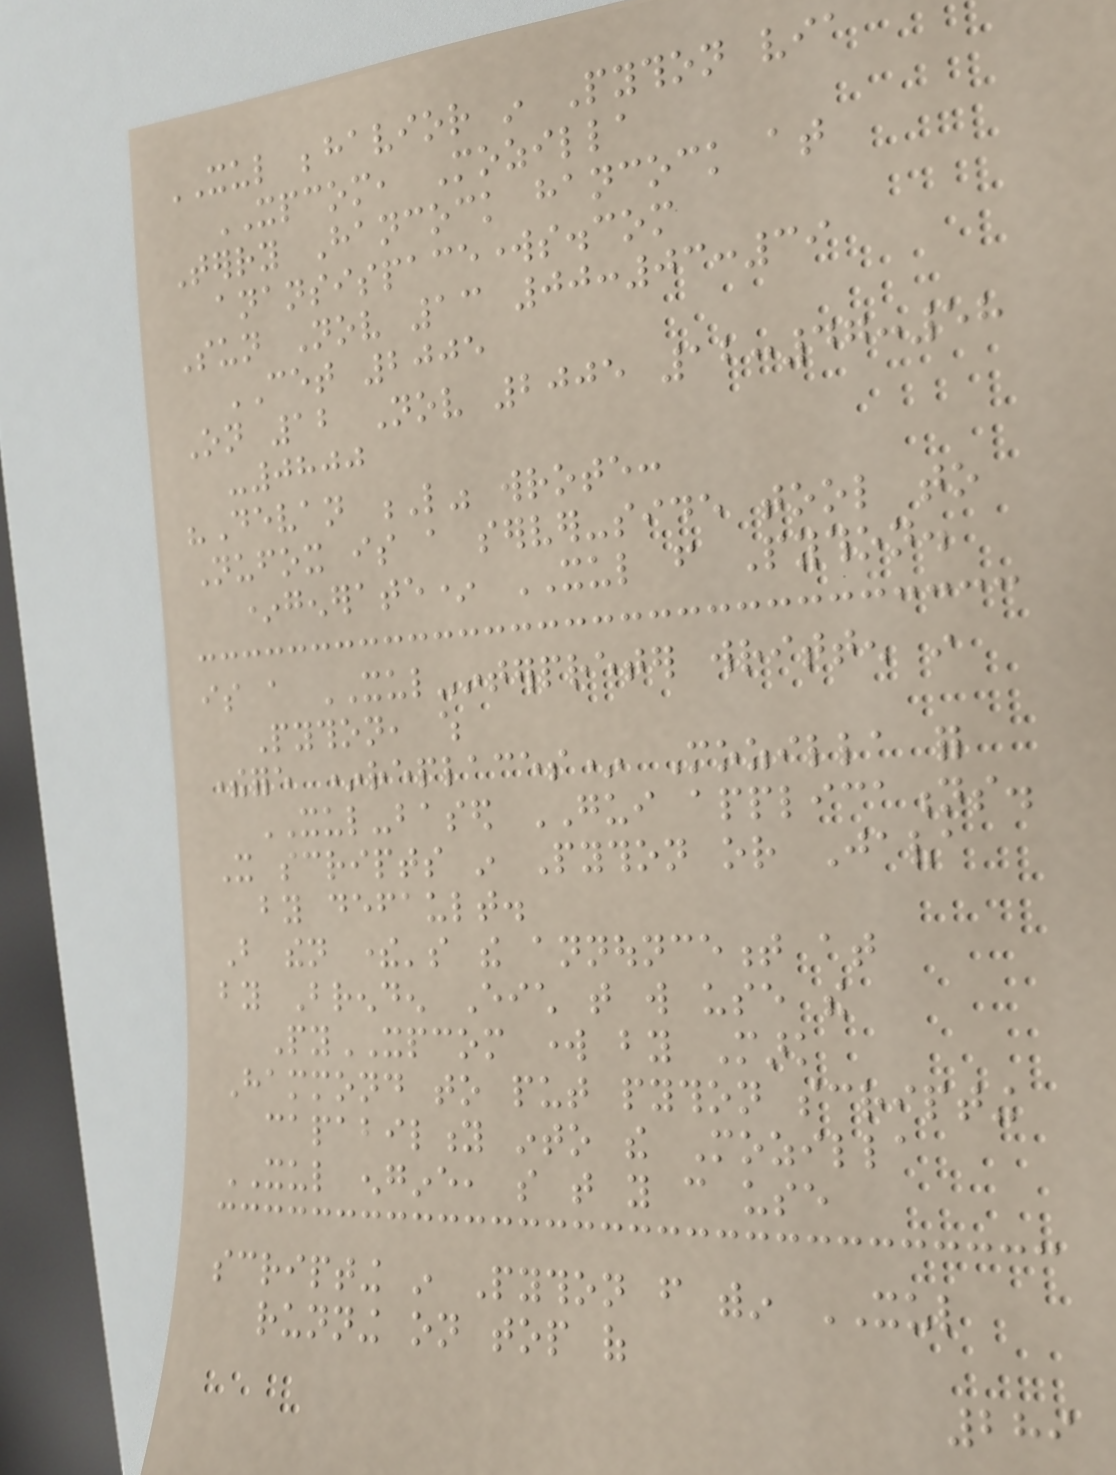XUL behavior in Python via
XPCOM, Mozilla
Terry Hancock hancock at
anansispaceworks.com
Sun Nov 13 00:03:39
CET 2005
On 12 Nov 2005 12:47:58
-0800
"Devan L" wrote:
Nufox is a server-side tool to
*generate* XUL from Python.
is a XUL-interpreter written in
Python, which
therefore *replaces* Mozilla for
XUL-based GUI applications.
It scripts in Python or Java
by default.
But then there's the announcement at
by Brenden Eich that will use the
PyXPCOM work by Mark
Hammond to put python scripting
capability into the Mozilla
XUL engine, so that you can use
scripting in Python from within XUL
running on top of
289
